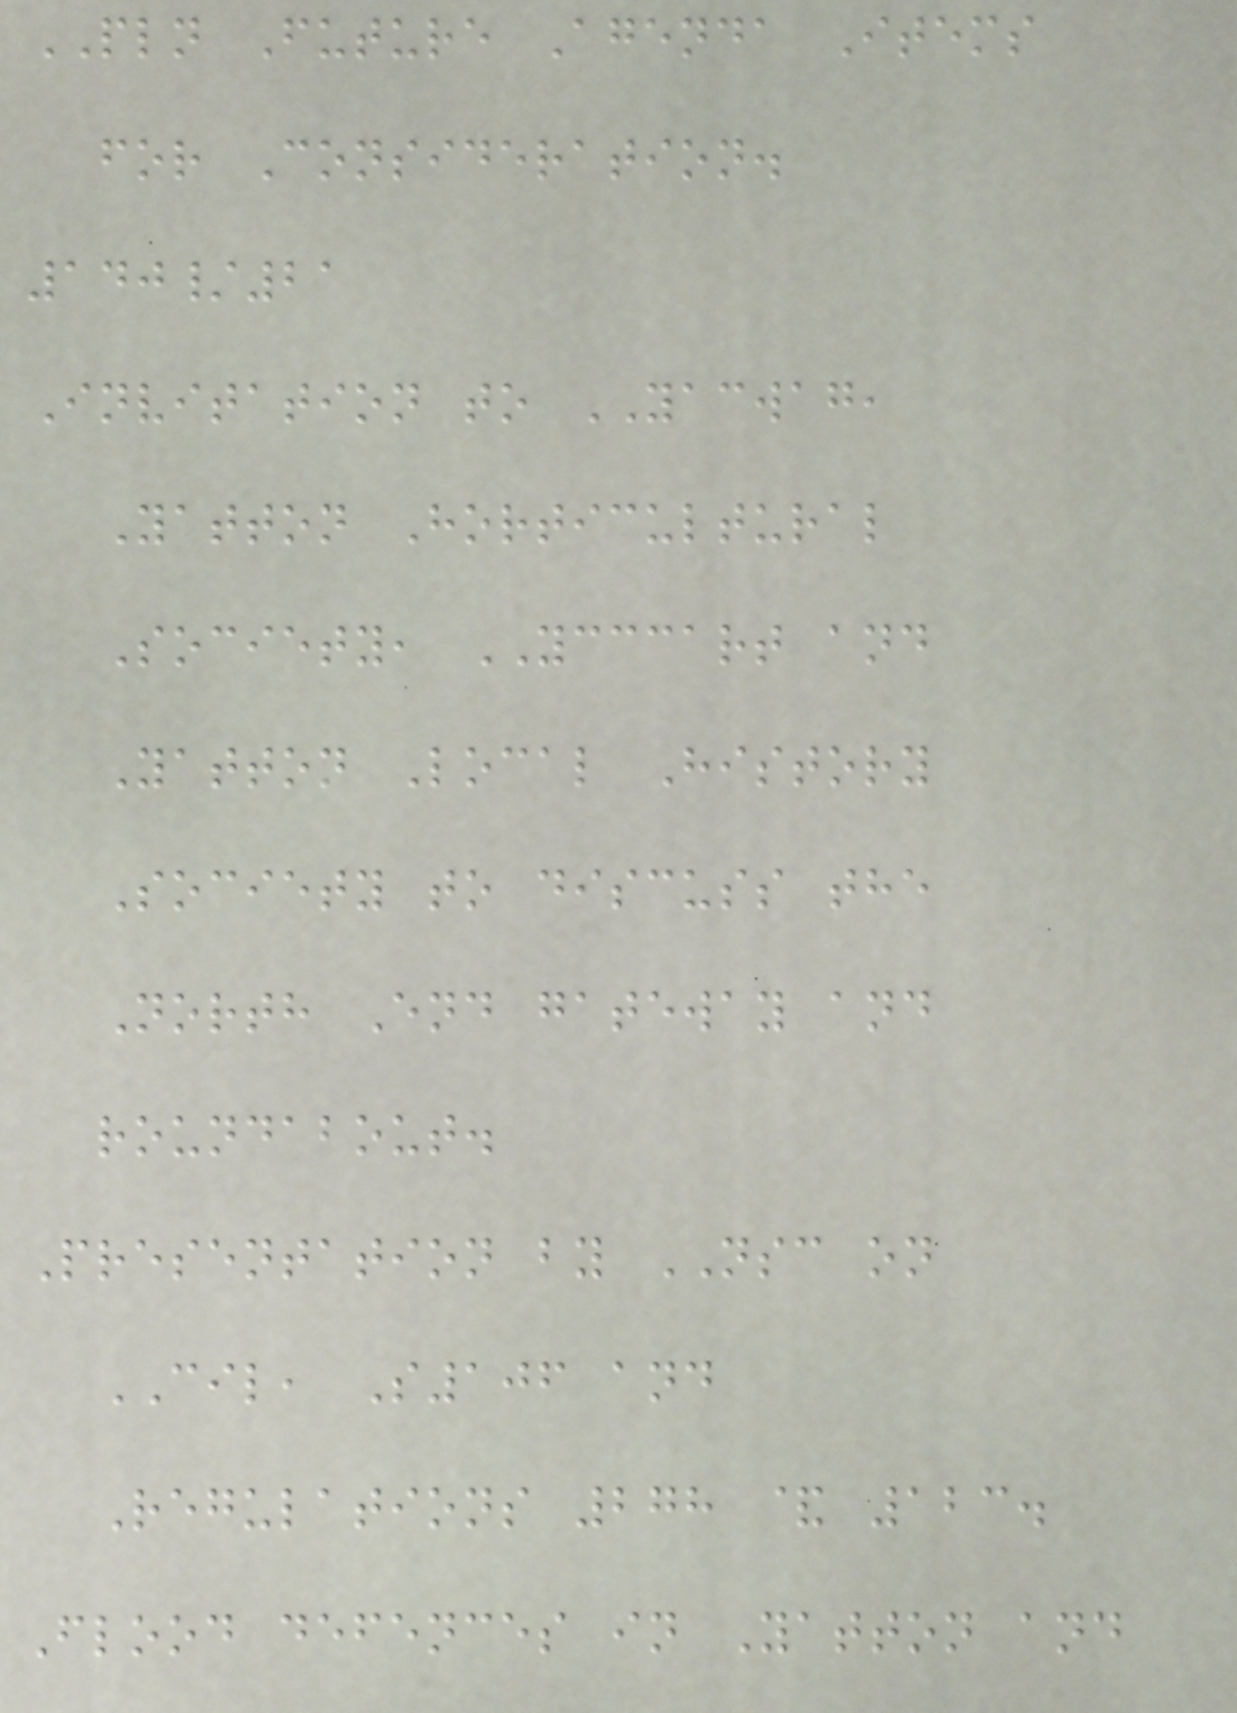PLN Future Agenda Items
for Consideration.
140/21
Invitation to YACWAG,
Yatton Horticultural
Society, YCCCART and
Yatton Local History
Society to discuss the
North End gateway and
roundabout.
Presentation by NSC on
CIL, S106 and
Regulations 278 & 123.
Flood defences in Yatton and
